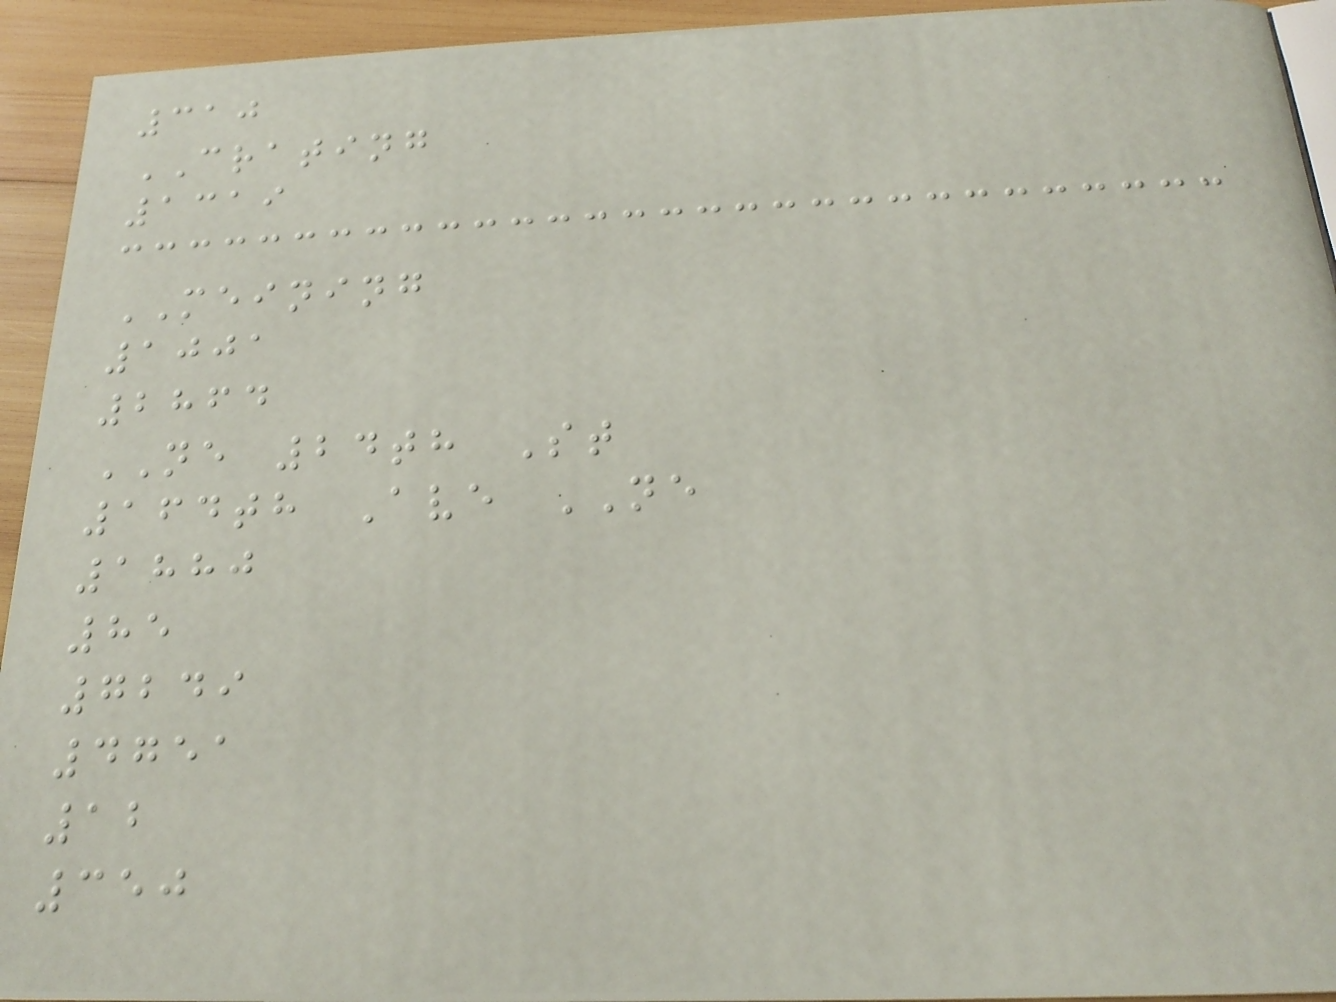310
CRATING
1319
MEINING
1001
2864
NE 24th St
164th Ave NE
1880
85
7249
4751
12
350
